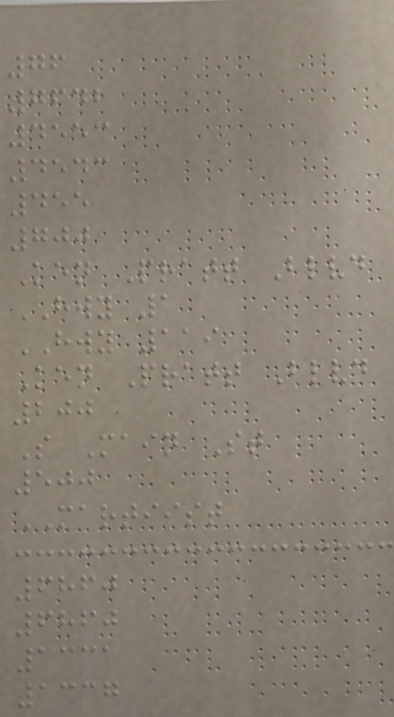76
7642
4553
4543
455
700
Ken Pratt Blvd
HWY 1
HWY 119
Ken Pratt Blvd
200
S Main St
500
MARTIIST
6860
6860
1331
1337
